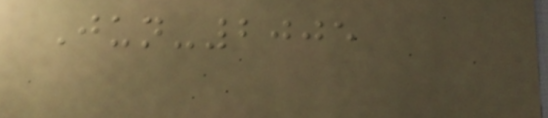Jun-2005
